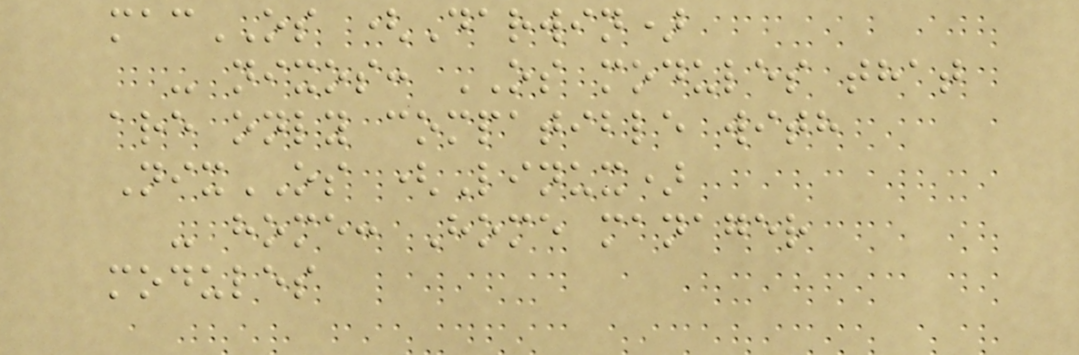macOS (Darwin)
- nixos: OS modules that
are only compatible with
NixOS (Linux)
- home: Home manager
modules
